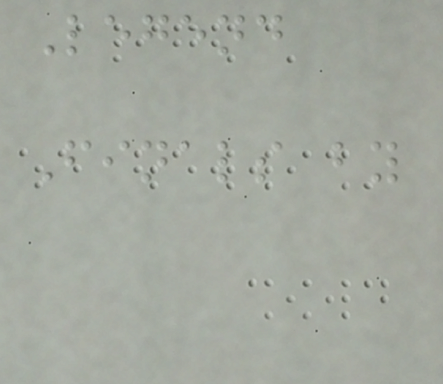Legend
Finals by
